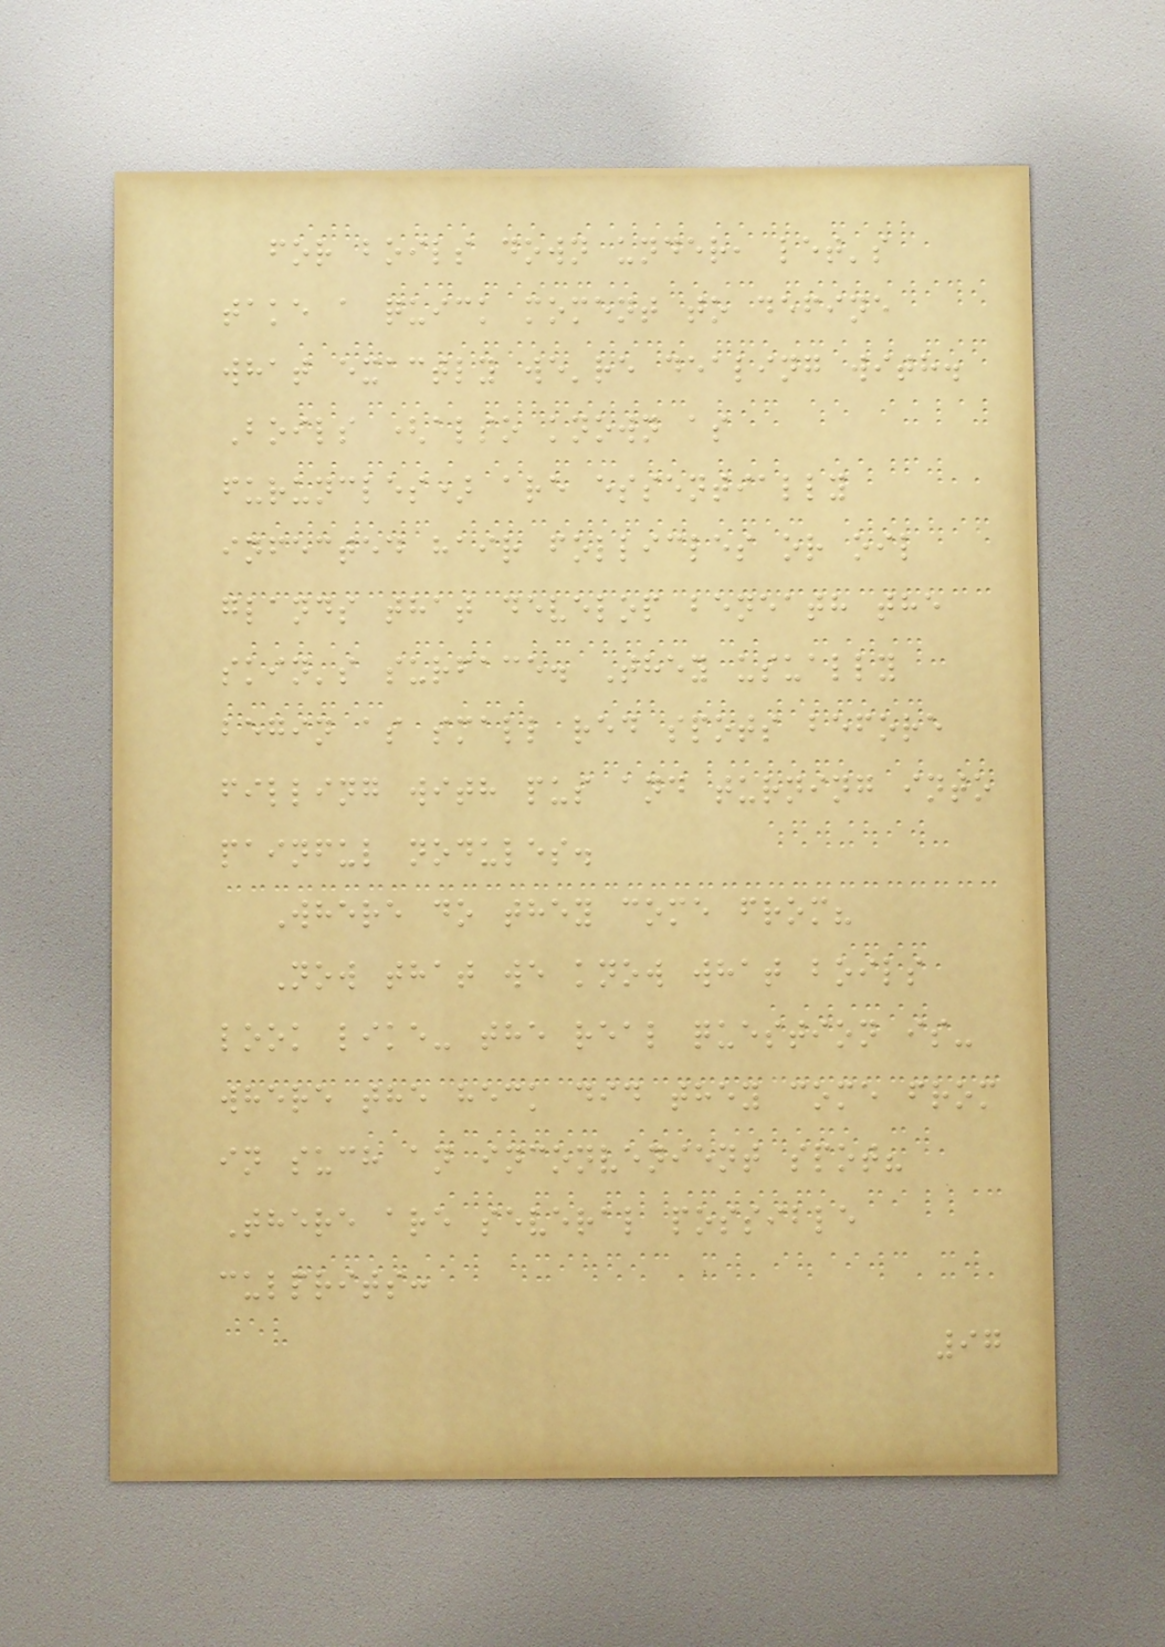for boils down under, let's
take a quick moment to define
what exactly we're dealing with.
Boils (also known as
furuncles) are essentially
infected hair follicles or oil
glands that develop beneath the
skin's surface. They usually
begin as small red spots before
filling with pus and turning into
painful nodules.
Where do they come from?
Now that we know what boils
look like- the real question is-
where the heck did they come from
in such an inconvenient spot?
There are several possible
culprits:
97
